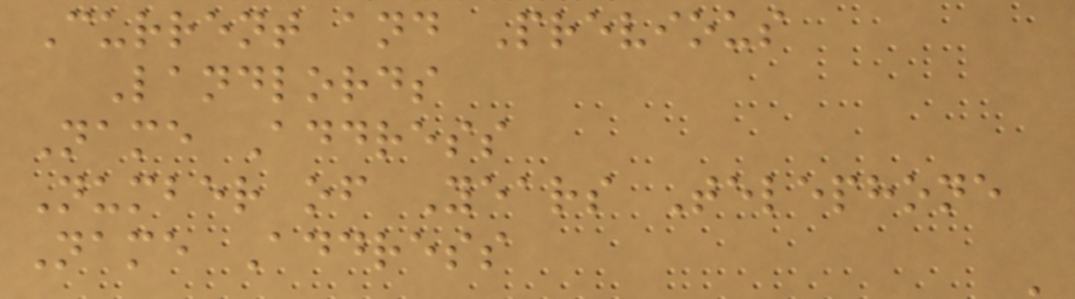Current and Previous
Landlords
Name Address
Number of Years Telephone
Name Address
